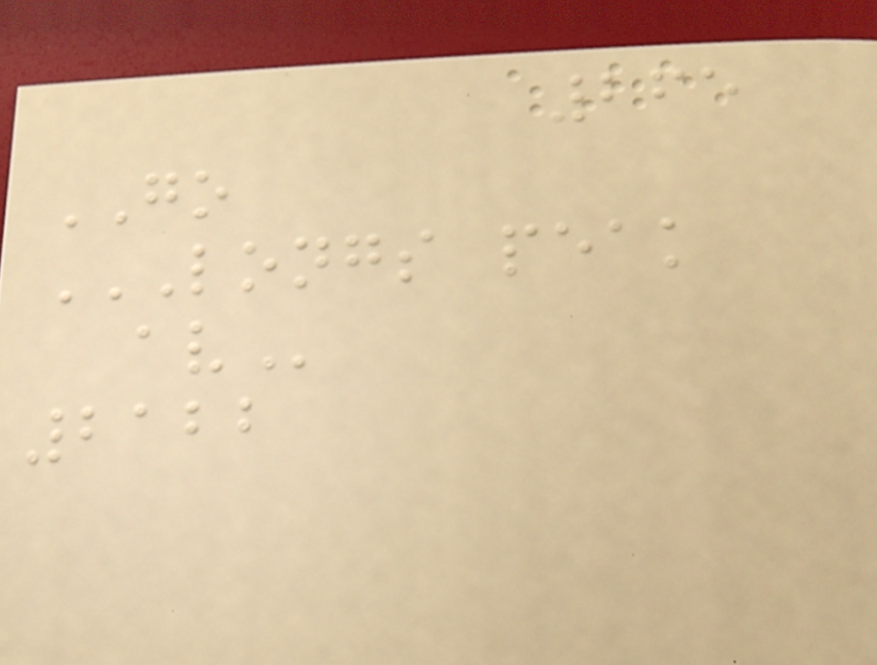265
GO
LONGS PEAK
AV
2122
